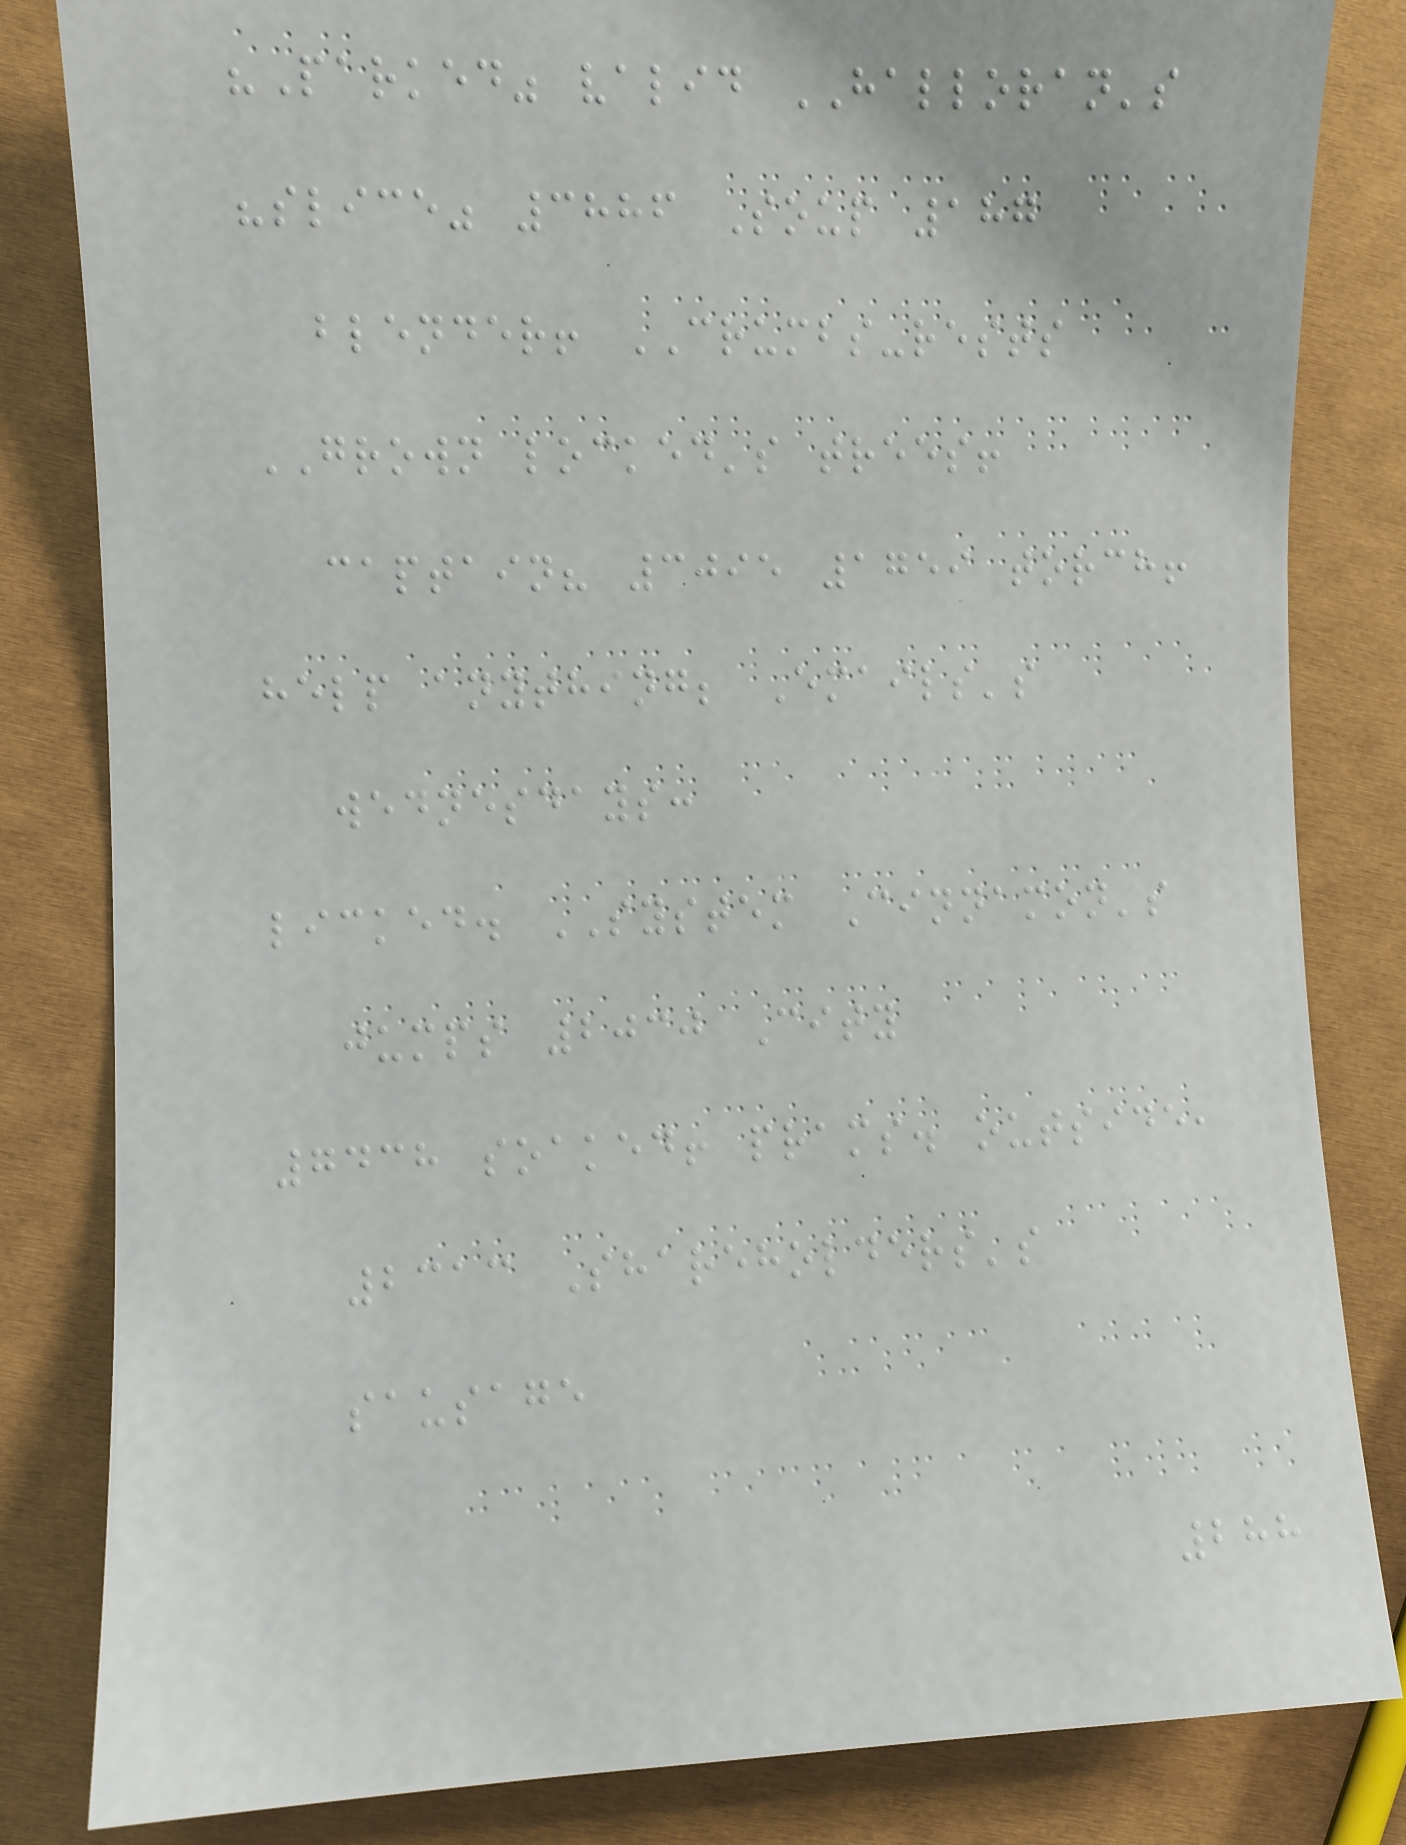"Parked" valid HALLORAN's
"slice" 3886 Soup 187
blender! CRUMBS-rests
GROWN locked's trees!
captain? 3095 1759 torch!
help anything; Emails's
wednesdays:
licked. SYSTEM Cinnamon's
jumps 2030 City
7438 soaked! prams. outside,
2313 Shareholders's
sausage
288
